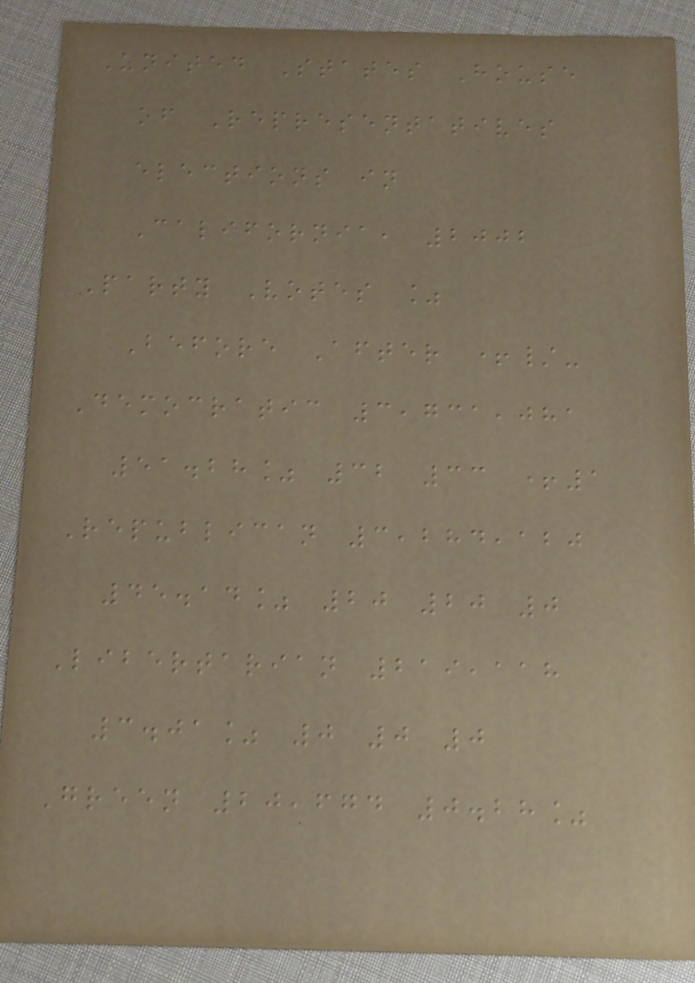United States House
of Representatives
elections in
California, 2002
Party Votes %
Before After +/-
Democratic 3,731,081
51.28% 32 33 +1
Republican 3,284,120
45.14% 20 20 0
Libertarian 219,118
3.01% 0 0 0
Green 20,674 0.28%
